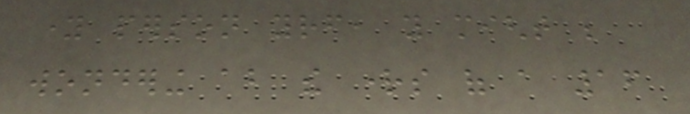young person yourself, you might be
wondering about the rights of a 16
